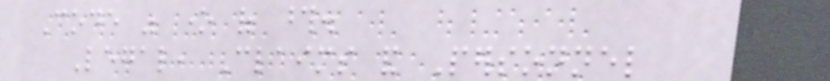Code was one of those.
Legal, Claims and Personnel
